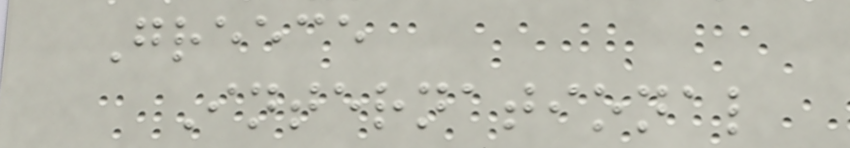Greece
International
